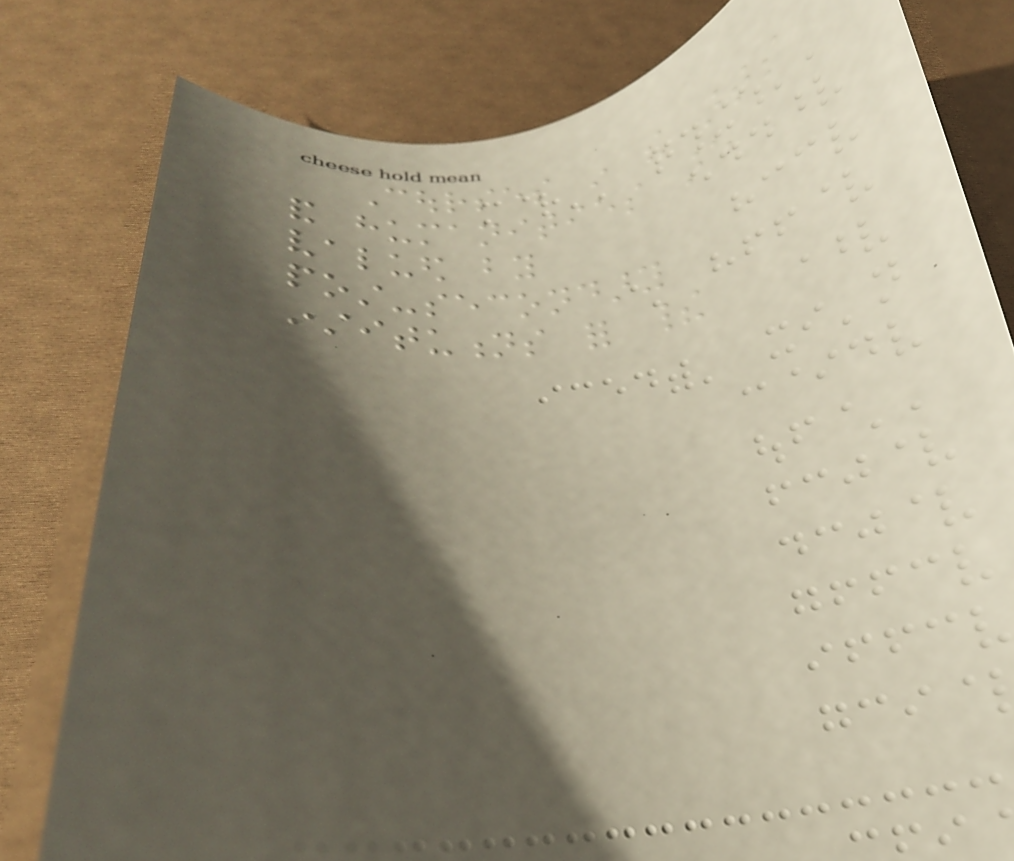Courses in the arts
and humanities are
valued by
post-secondary
institutions for their
